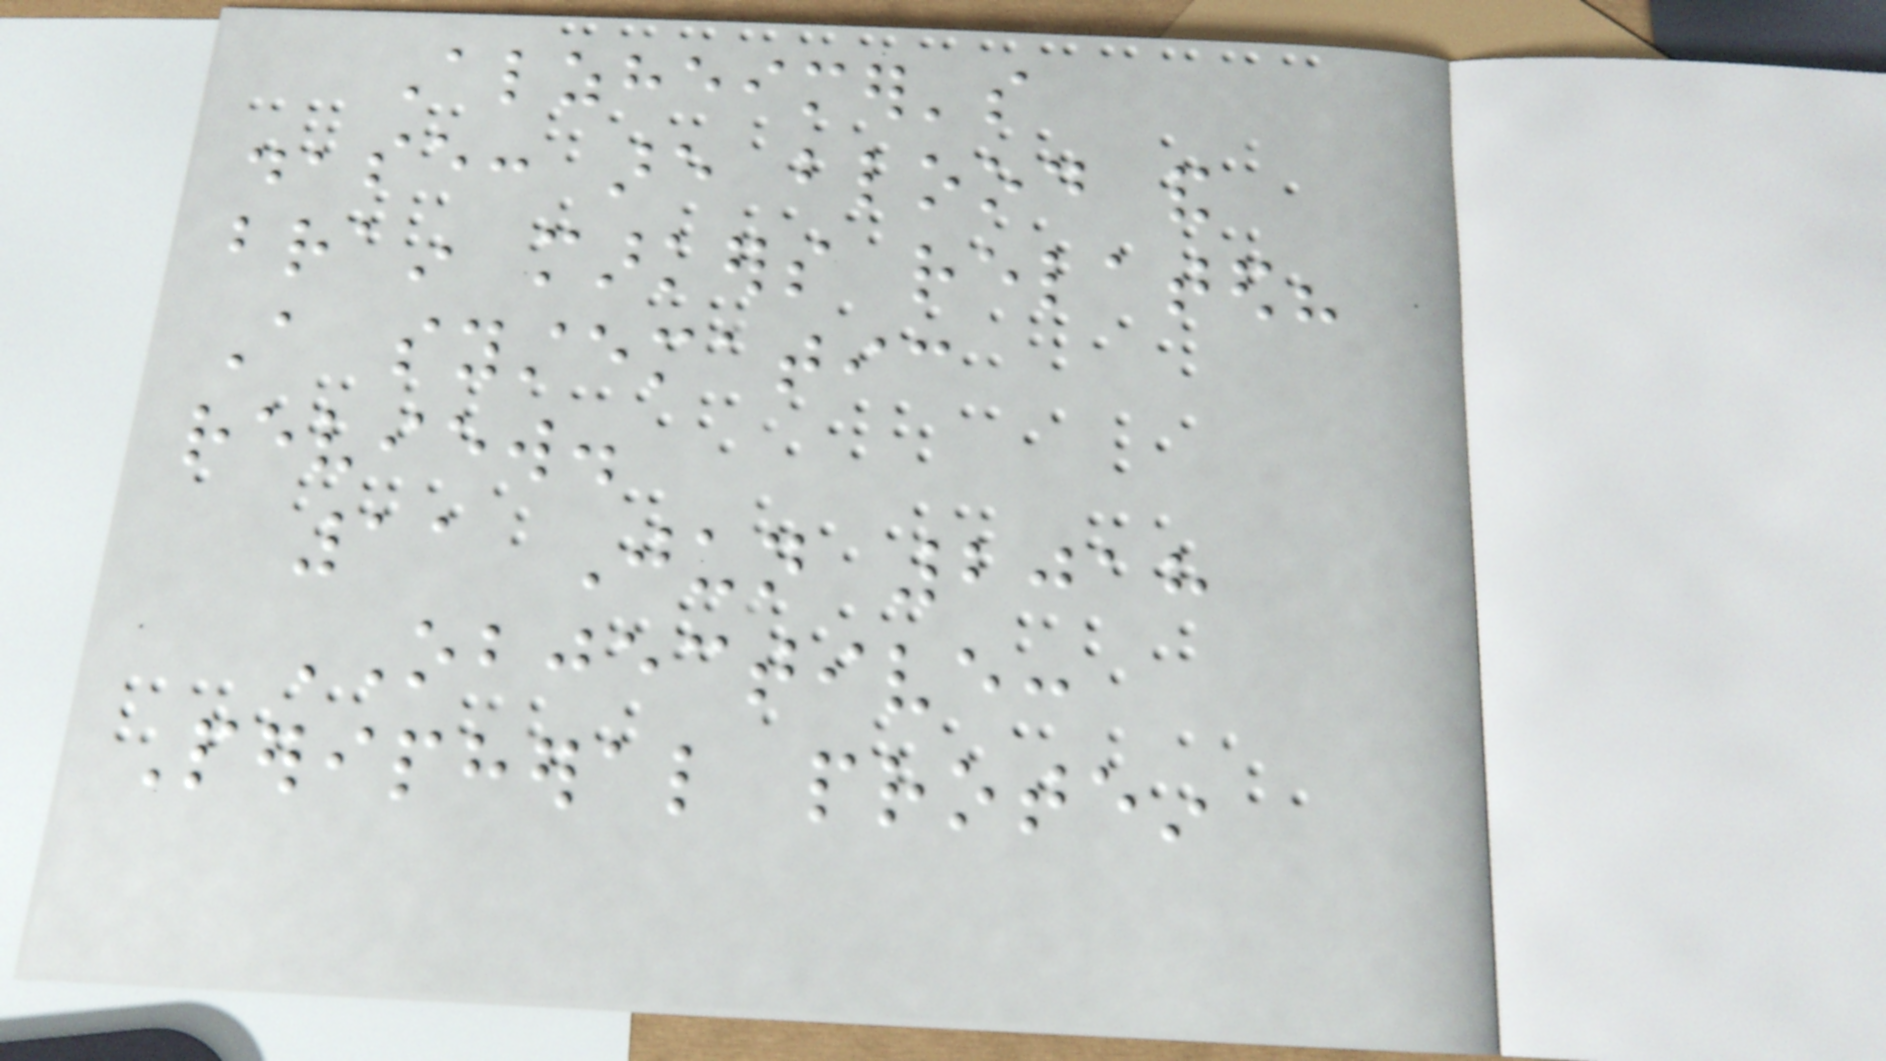Alzheimer's
disease: are blood and
brain markers related?
A systematic
review.
11 Jun 2018
OBJECTIVE:
Peripheral protein
